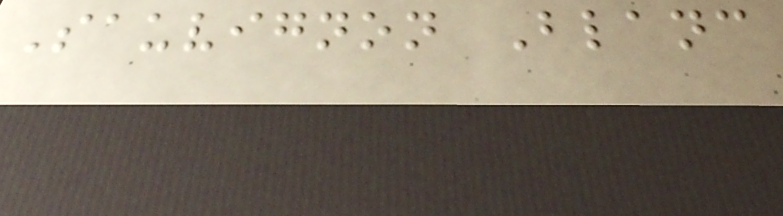Sauvignon Blanc
